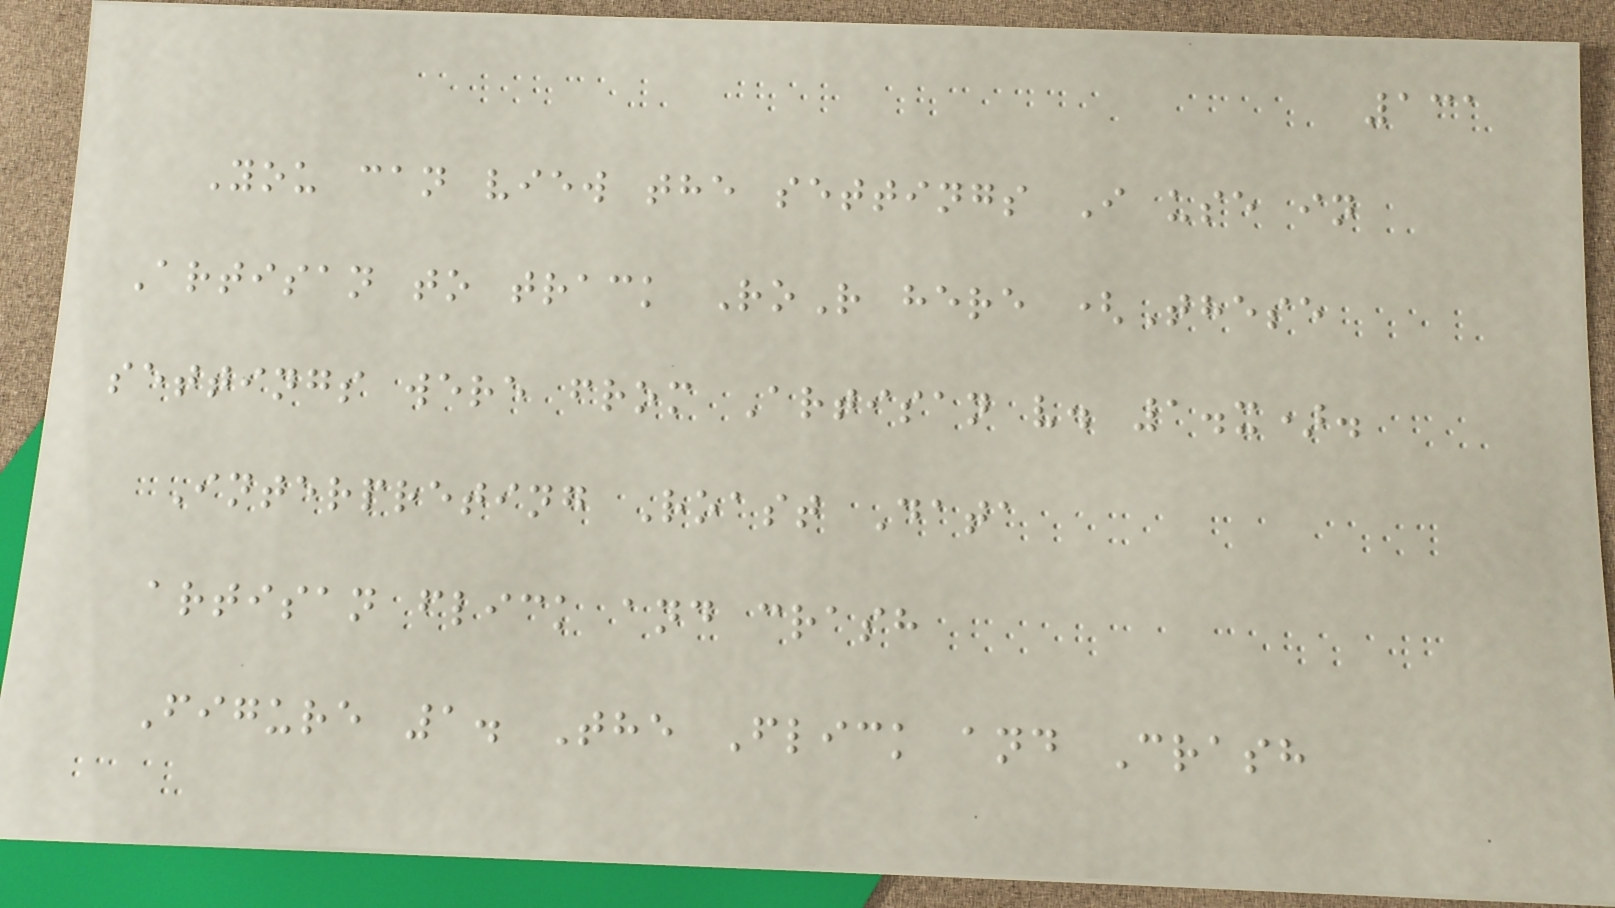131
You can view the settings I use in
Artisan to track RoR here (These
settings were from Artisan v. 1.x).
Interpreting Roast Data
artisan flick and crash
Figure 1. The Flick and Crash
